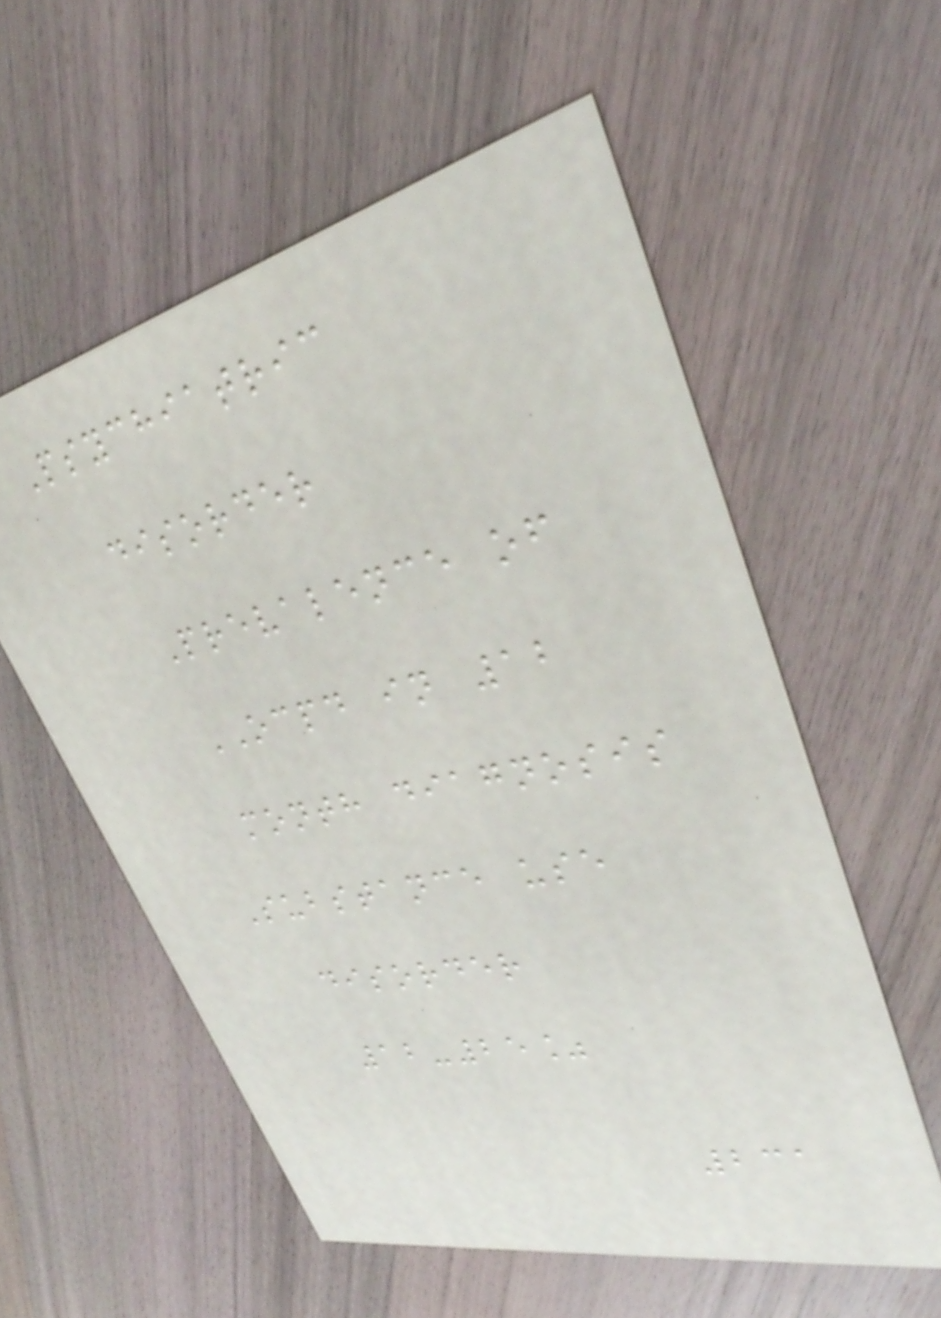Psychiatric
disorder
Prevalence of
OCPD in 12
month diagnosis
Substance use
disorder
12-25%
231
